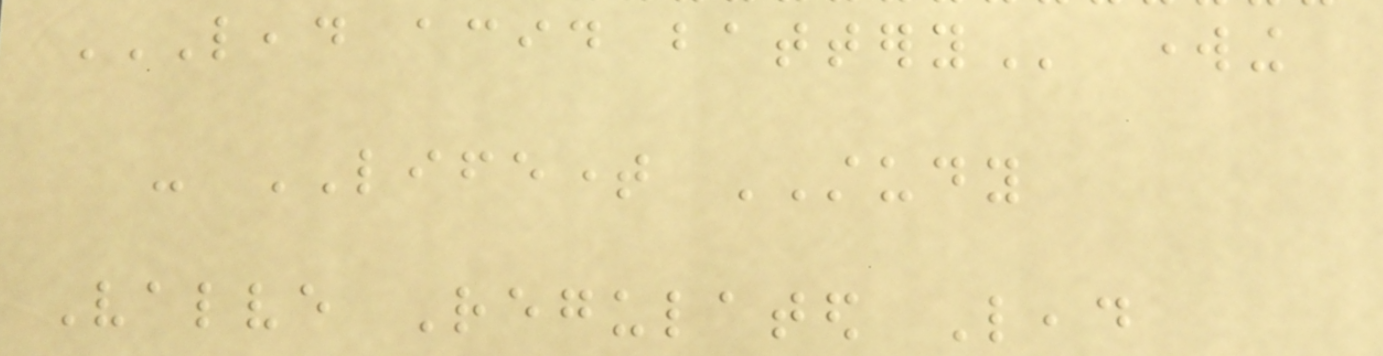LEAD ACID BATTERY working
- LIFETIME STUDY
Valve Regulated Lead
